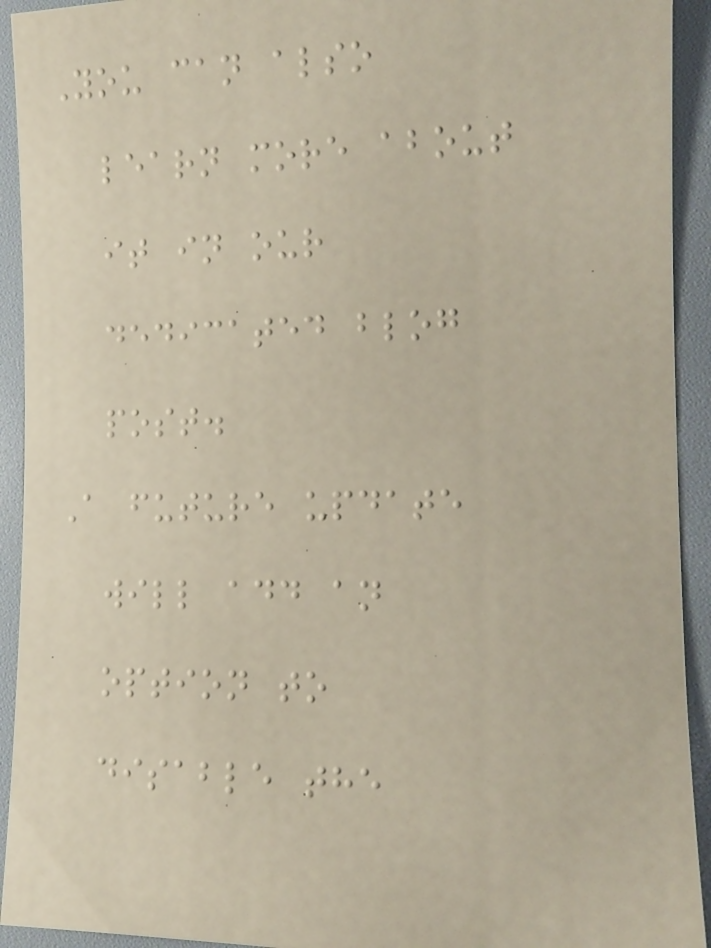You can also
learn more about
it in our
dedicated blog
post.
A future update
will add an
option to
disable the
